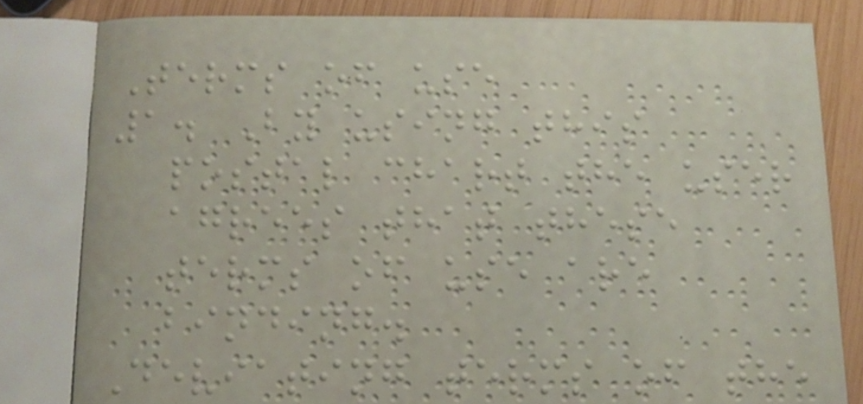Terms of use
1. By using this
postal chart the user
agrees that these
terms of use are
binding.
Deviating terms of the
